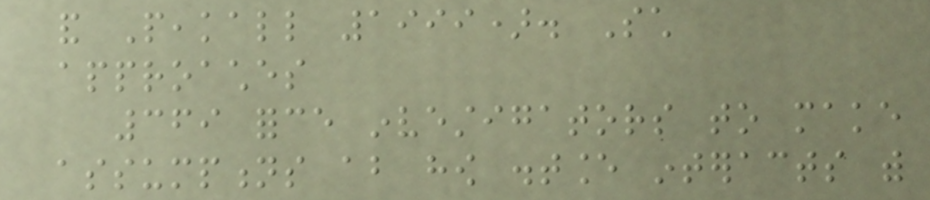and Peakall 1999). Such
approaches
369 force investigators to make
assumptions about how distance interacts with
